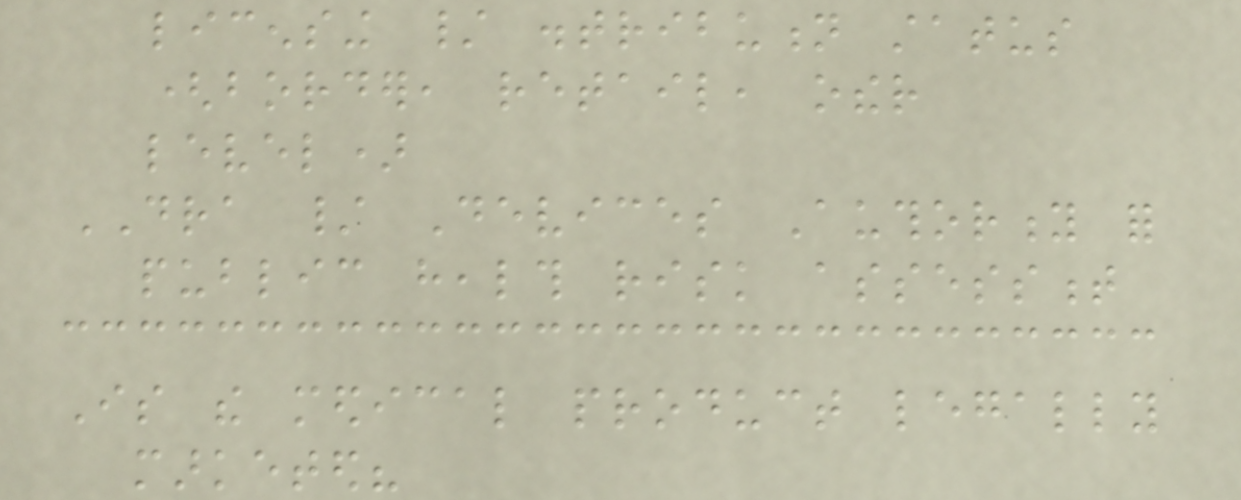licensing / distribution status
(border, retail, other
level)
DRA / Devices Authority for
public health risk assessment
Is the medical product legally
marketed?
